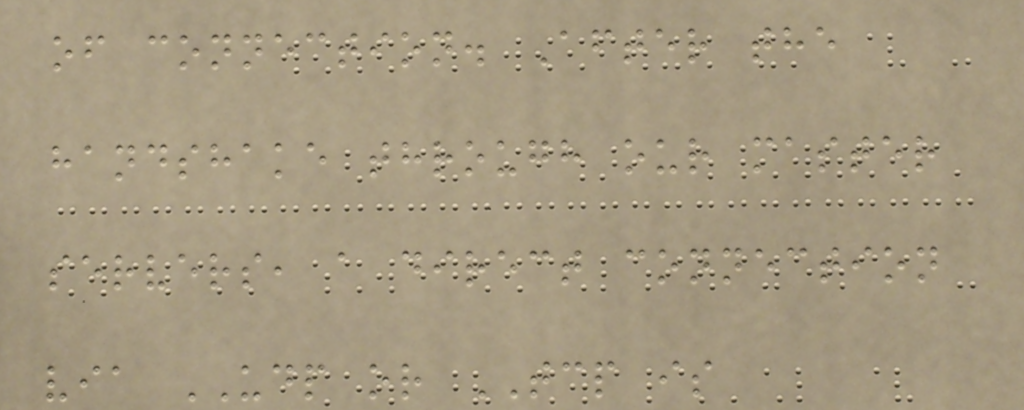of connection. After the
handshake through our master
servers, a direct connection
via UDP or TCP is
